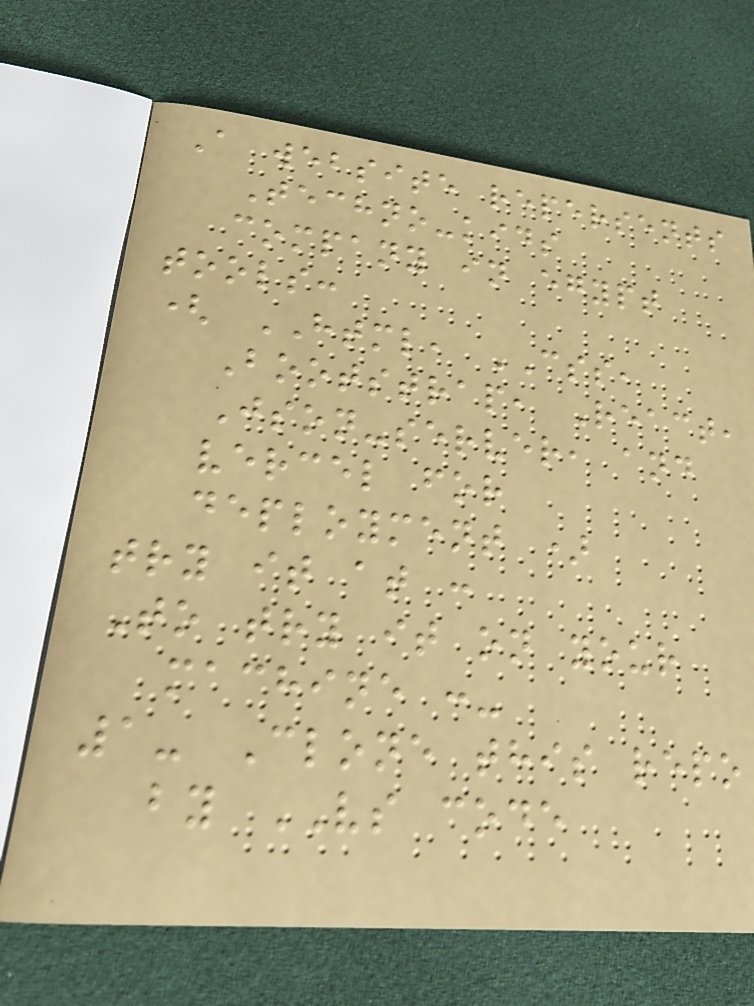A website repersents
Techno-kids
company in egypt
tools:
( HTML, CSS,
Bootstrap, React,
Json-server, and
vercel for
deployment )
try it at :
To try it on your
machine :-
1- Clone this repo
by VS code
